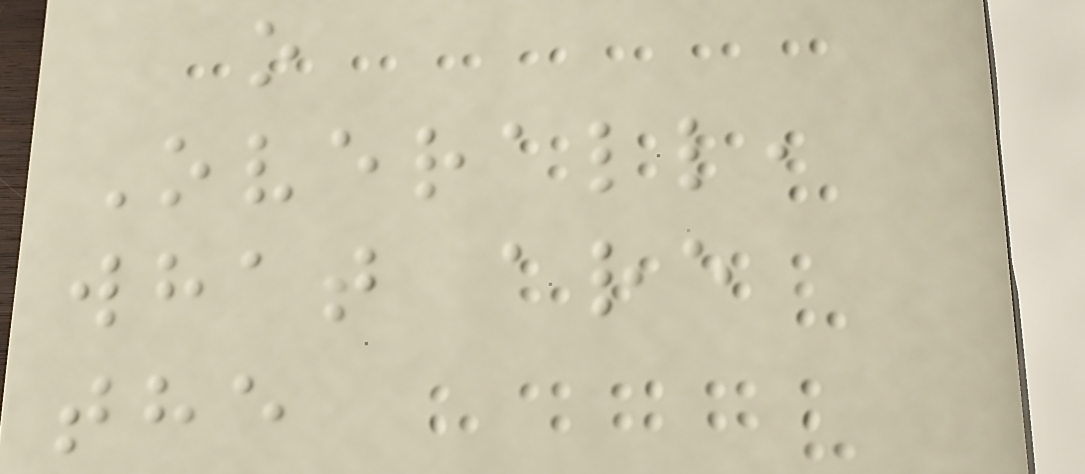o
Overall,
what are
the
